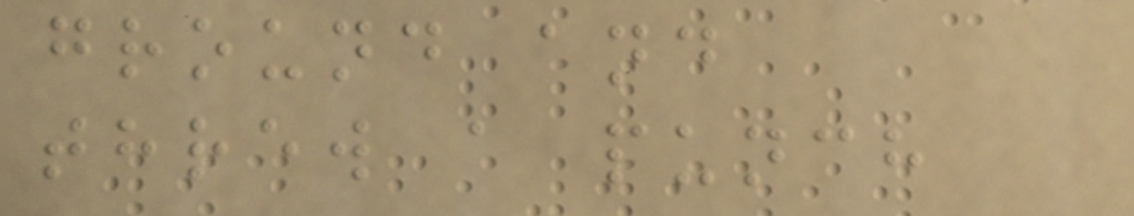ground and
threw a punch
